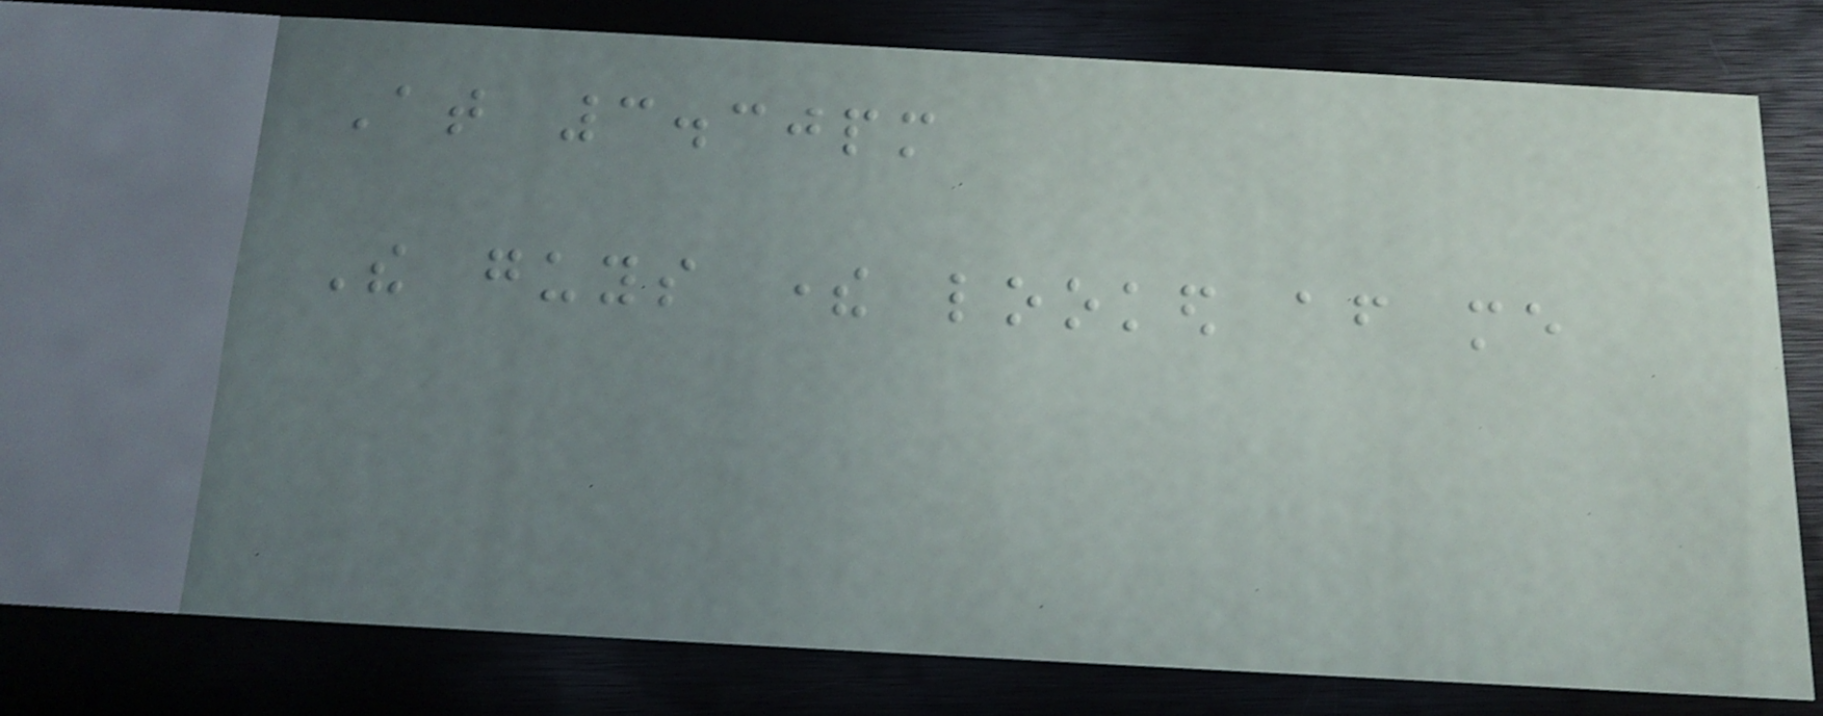At 3.30pm
The guys there looked after me
